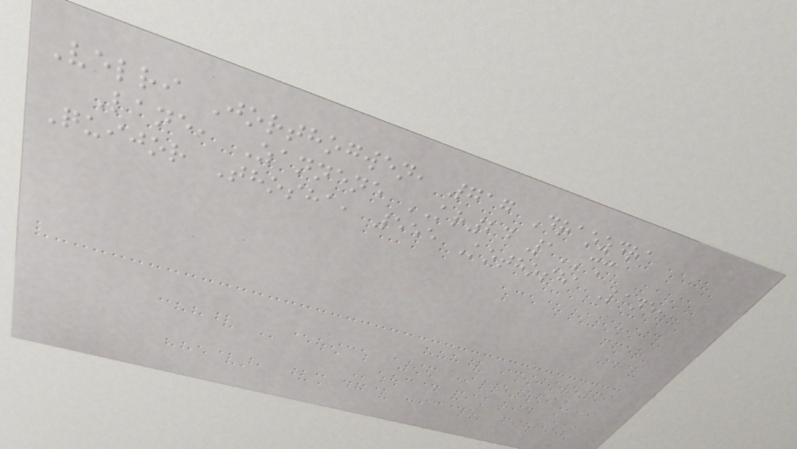Velri Jorthogwen, 717 Draozdra
Lane, Zannene KR24 1CM
Quijor Thosha, 555 Kothosha Lane,
